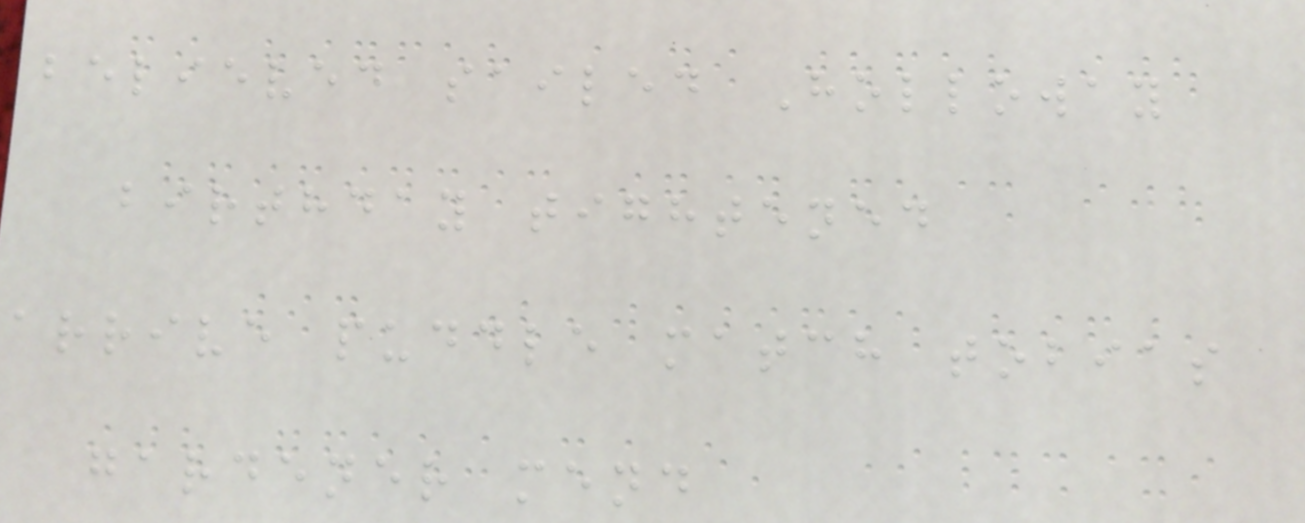believed sailed Holloway
birthday tightened
arrive puddle match tobias
gardener mend
